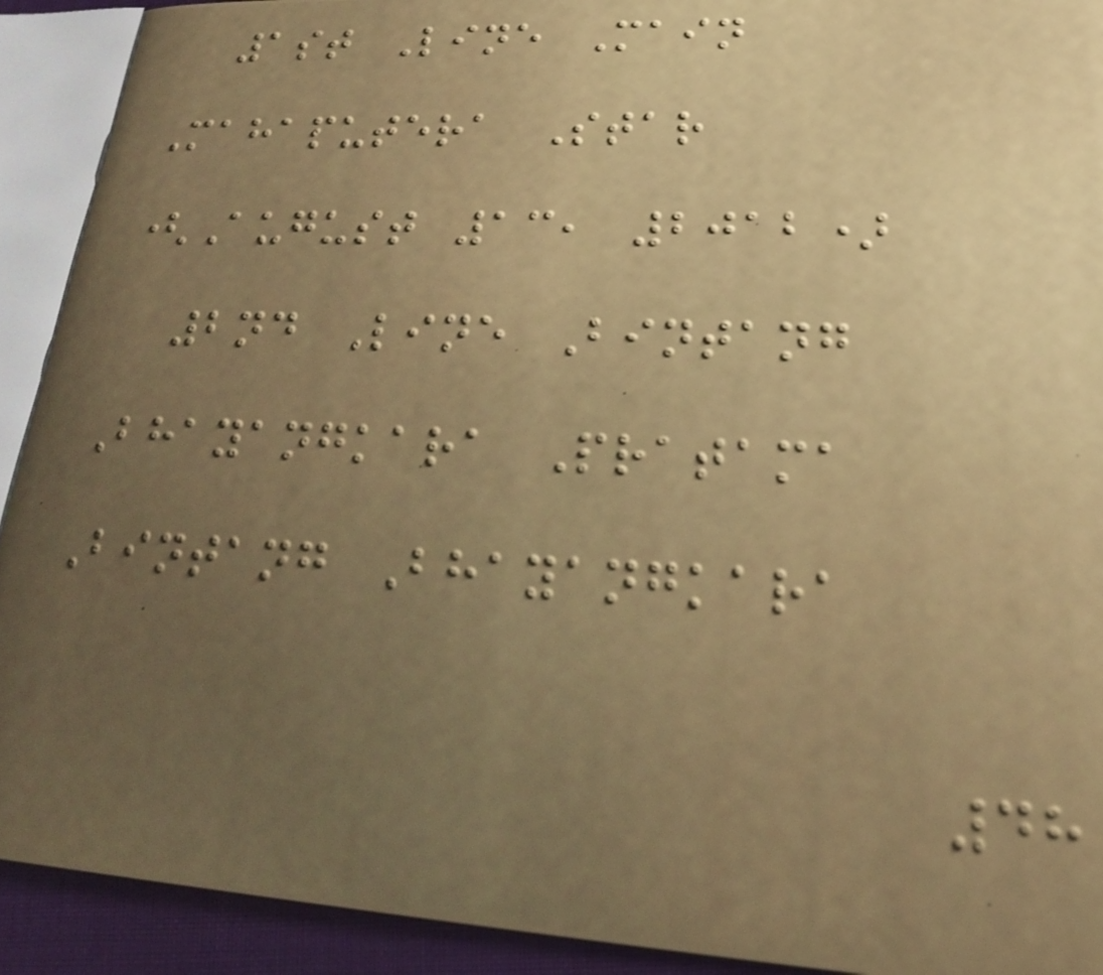1st Line Main
Mahaputera Star
(August 13, 2012)
2nd Line Bintang
Bhayangkara Pratama
Bintang Bhayangkara
48
